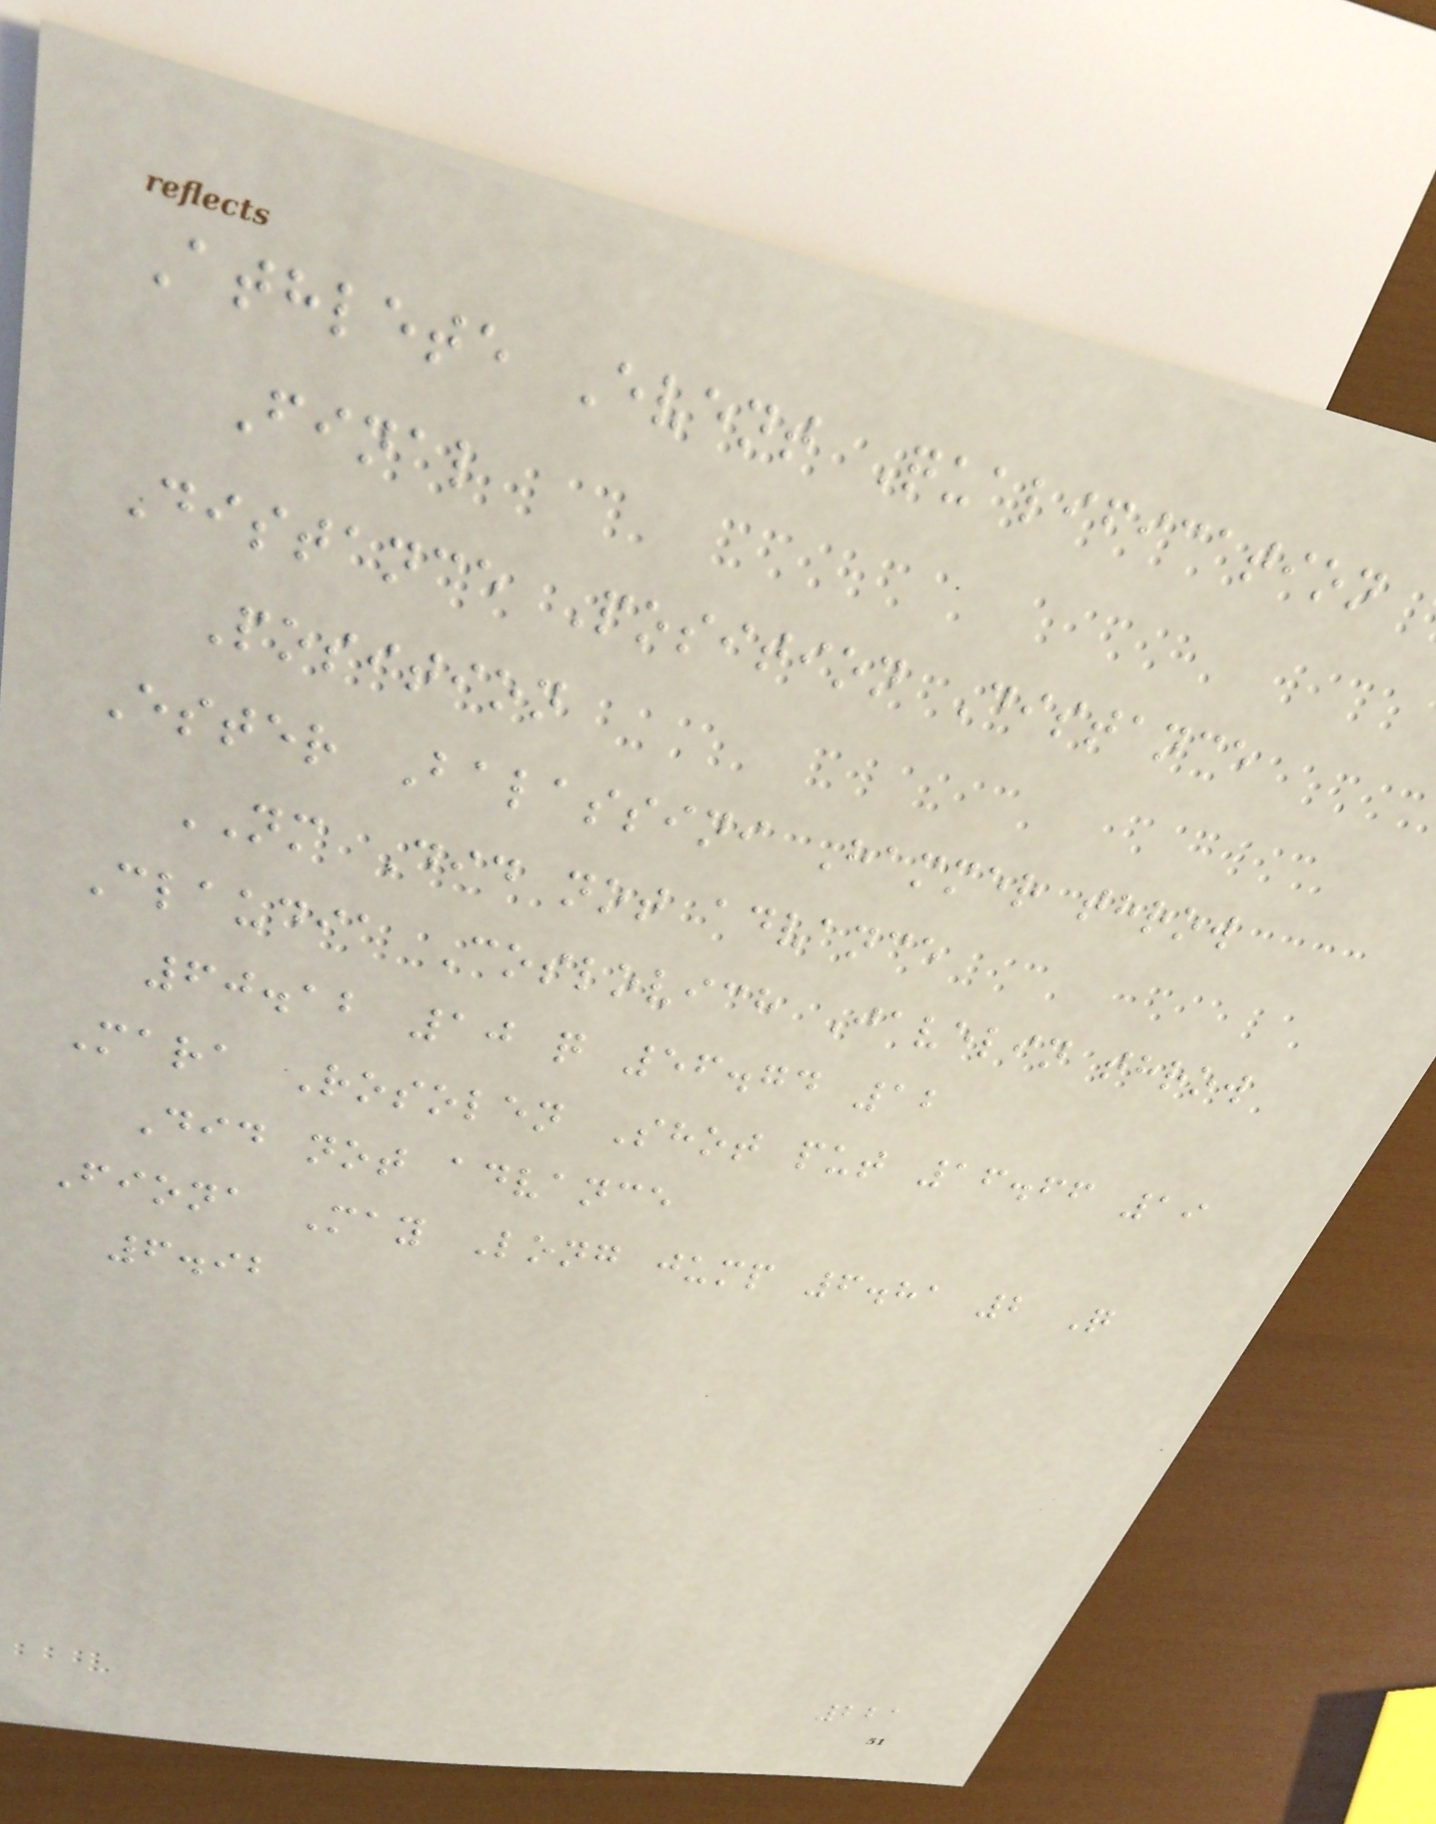Athlete Event Qualification
Final
Distance Position Distance
Position
Ester Balassini Hammer throw
NM Did not advance
Claudia Coslovich Javelin throw
60.12 10 q 56.74 12
Mara Rosolen Shot put 16.66 19
Did not advance
Fiona May Long jump 6.81 2 Q
6.92
221
